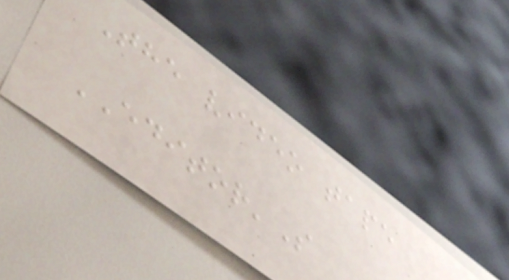The video tape
EDITOR'S
